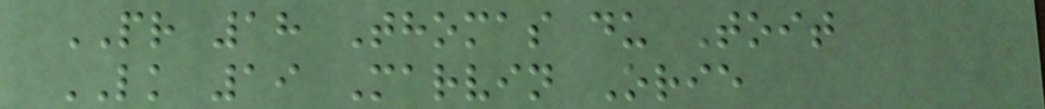PR 18 Thomas du Toit
LK 19 Marvin Orie
